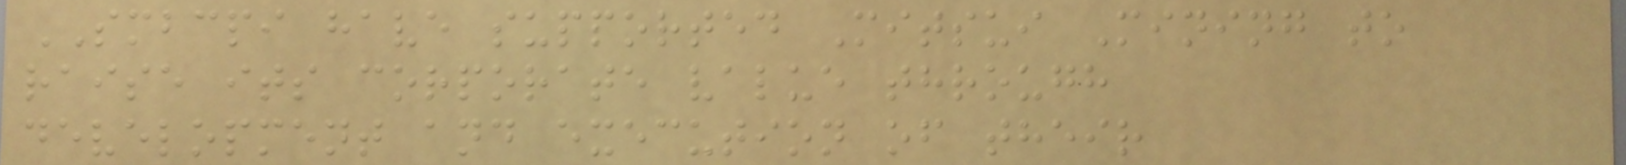SMBCPI have supported Mitsui Mining to
raise its corporate value through
development and execution of their
